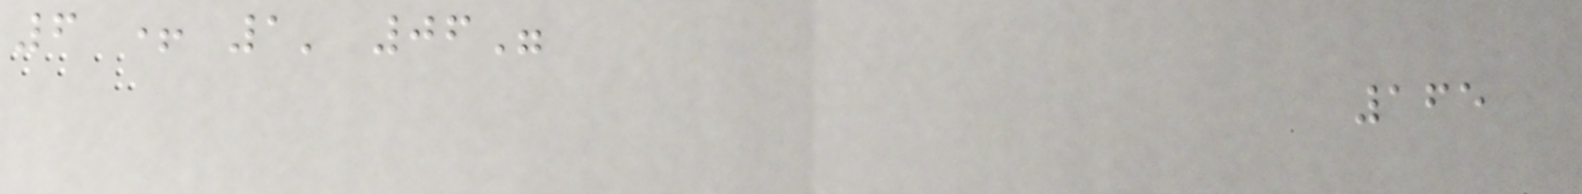6 + 1' 06"
165
